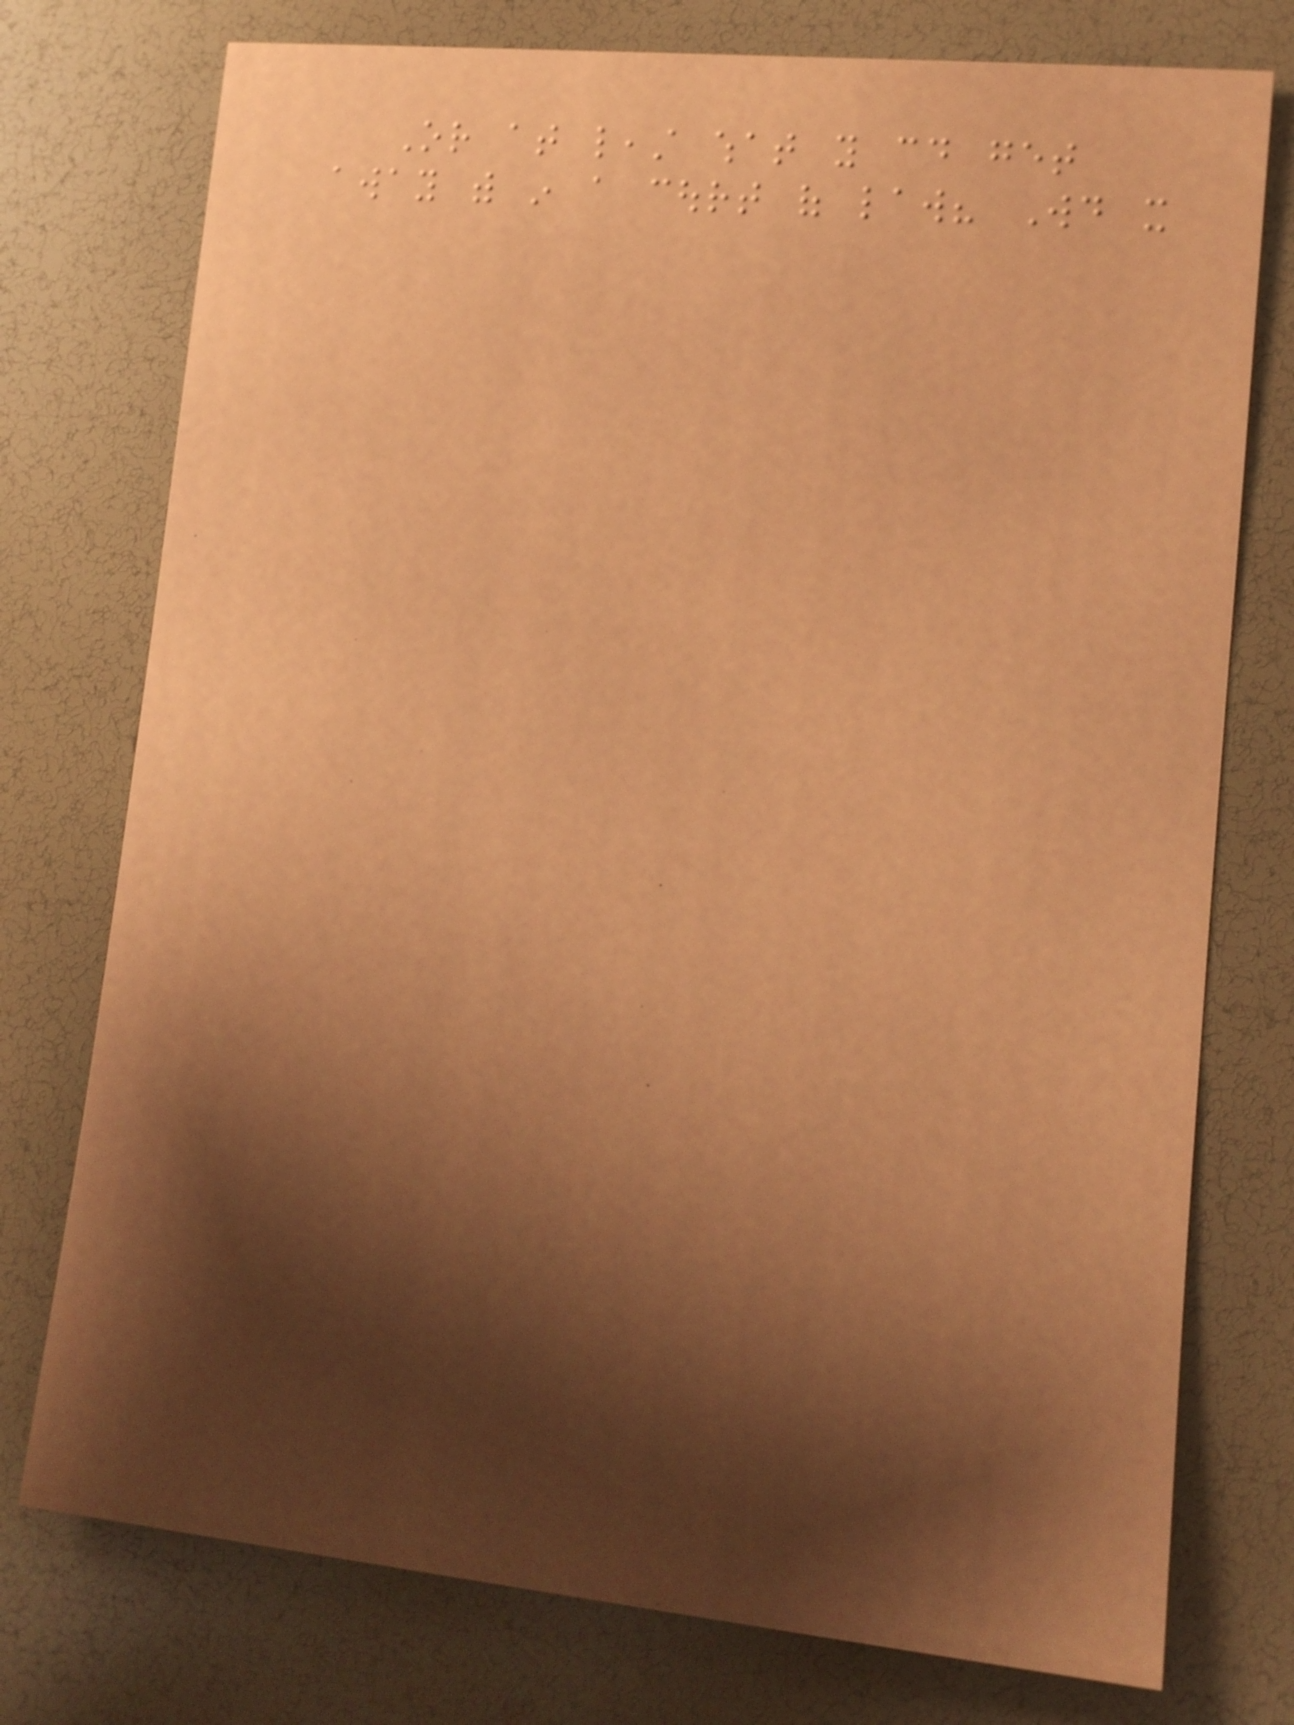Or at least what you could get
away with in a court of law? Would it
